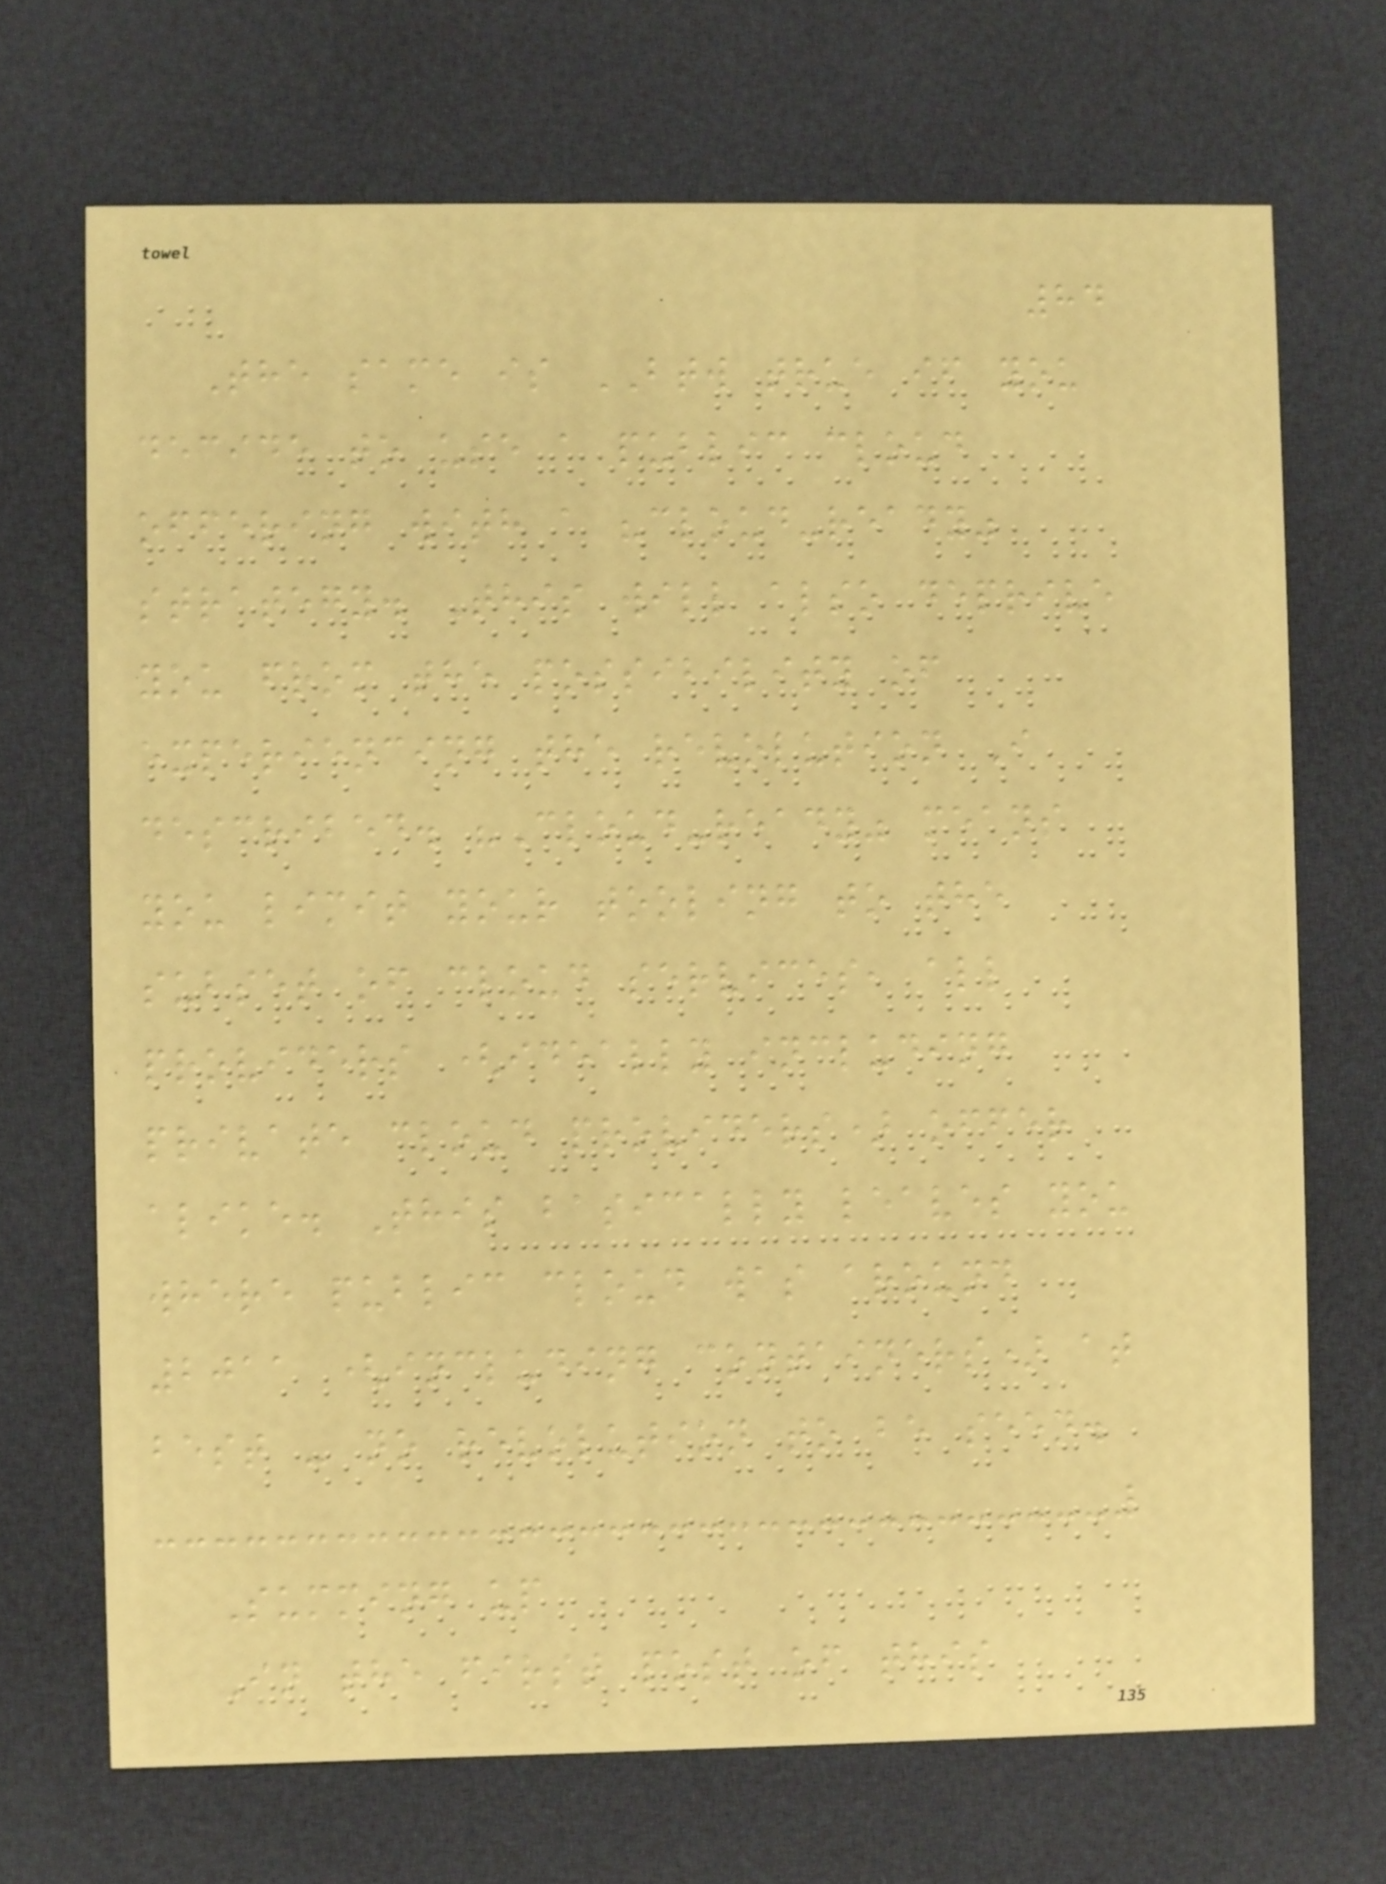84
The same is BTW true if you
decide to use a public cloud
offering with a "cloud-ready"
strategy. This will also deprive
you from the possibility of
experiencing the revolution I
described. "Cloud-ready" means
you limit your tooling to the
subset of cloud services, all
providers (ideally including
private cloud providers) offer
alike. This basically leaves you
where public cloud was around
2011 (including containers) at
best - no revolution to be seen.
Summing up
In the first post of this
